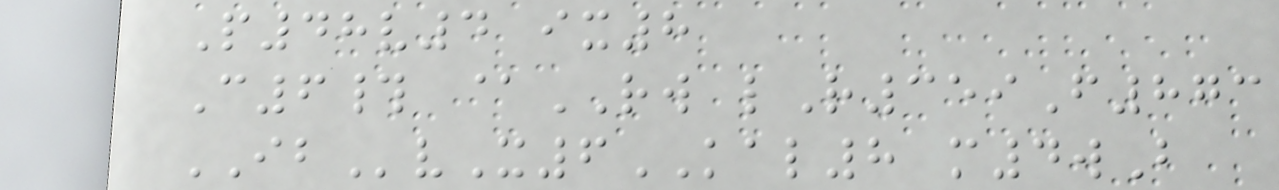P48v4 ix8
C6# @RW lR359F873
IBvX6KAL8 m4wB
